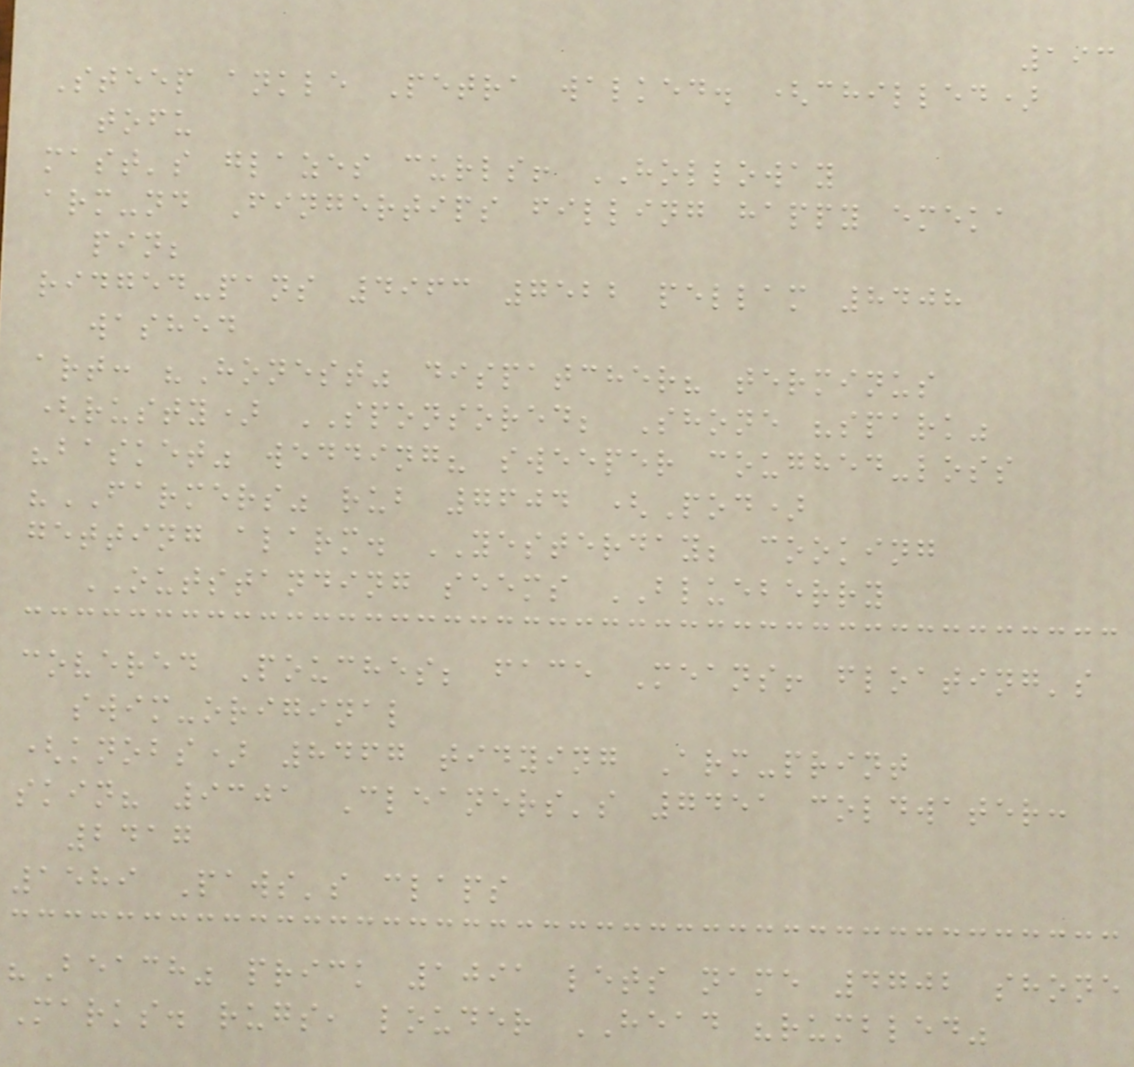193
Steep ankle Petra walked. (chilled)
tofu
mast's glazes curls! HOLLOWAY
arm-nd Fingertips filling happy emeka
pin;
ridged-pans 4963 7522 pellam 8408
washed
art: "Honest" dispatcher? terminus
(rusty) SPONSORED; Shone "spark"
"basket" wedding? sweeper coughed-loss
"FARMERS" rub 7604 (Pod)
getting alarm. YESTERDAY; cooking
OUTSTANDING seems BLUEBERRY
covered Pouches; face Means! floating's
swim-original
(knobs) 8467 tidying Arm-print
skin? 9301 Cleaners's 7451 coldwater:
2417
1589 Paws's claps
"Beach" prick 1091 lets name 4702 shone
Marks. rugs, louder HEAD "rumbled"
